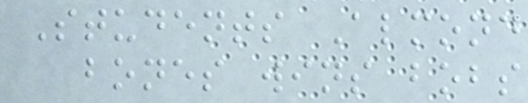Students Almond
bones wins bobs
